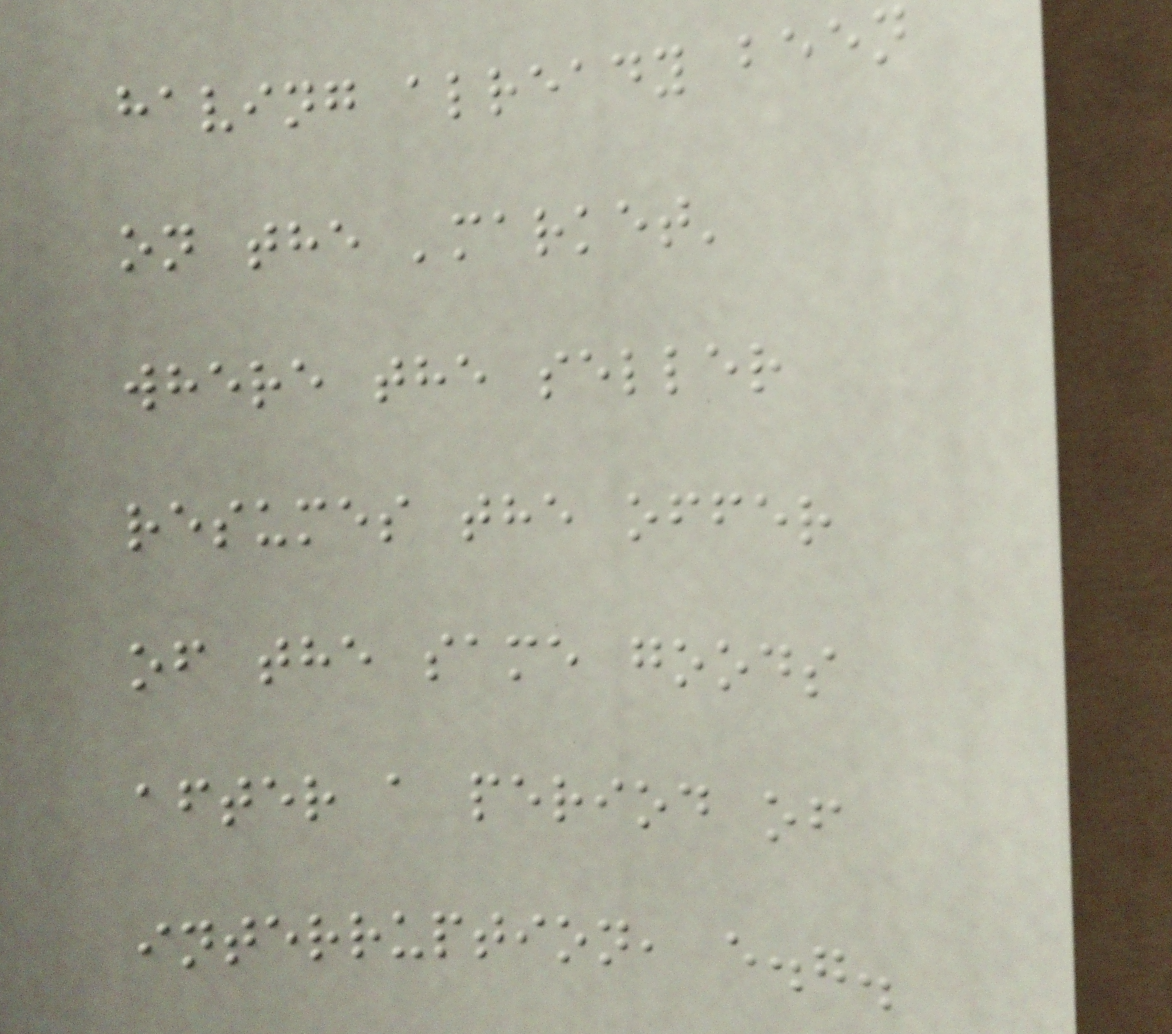having already been
on the 'market'
where the seller
resumes the offer
of the same goods
after a period of
interruption, e.g.
